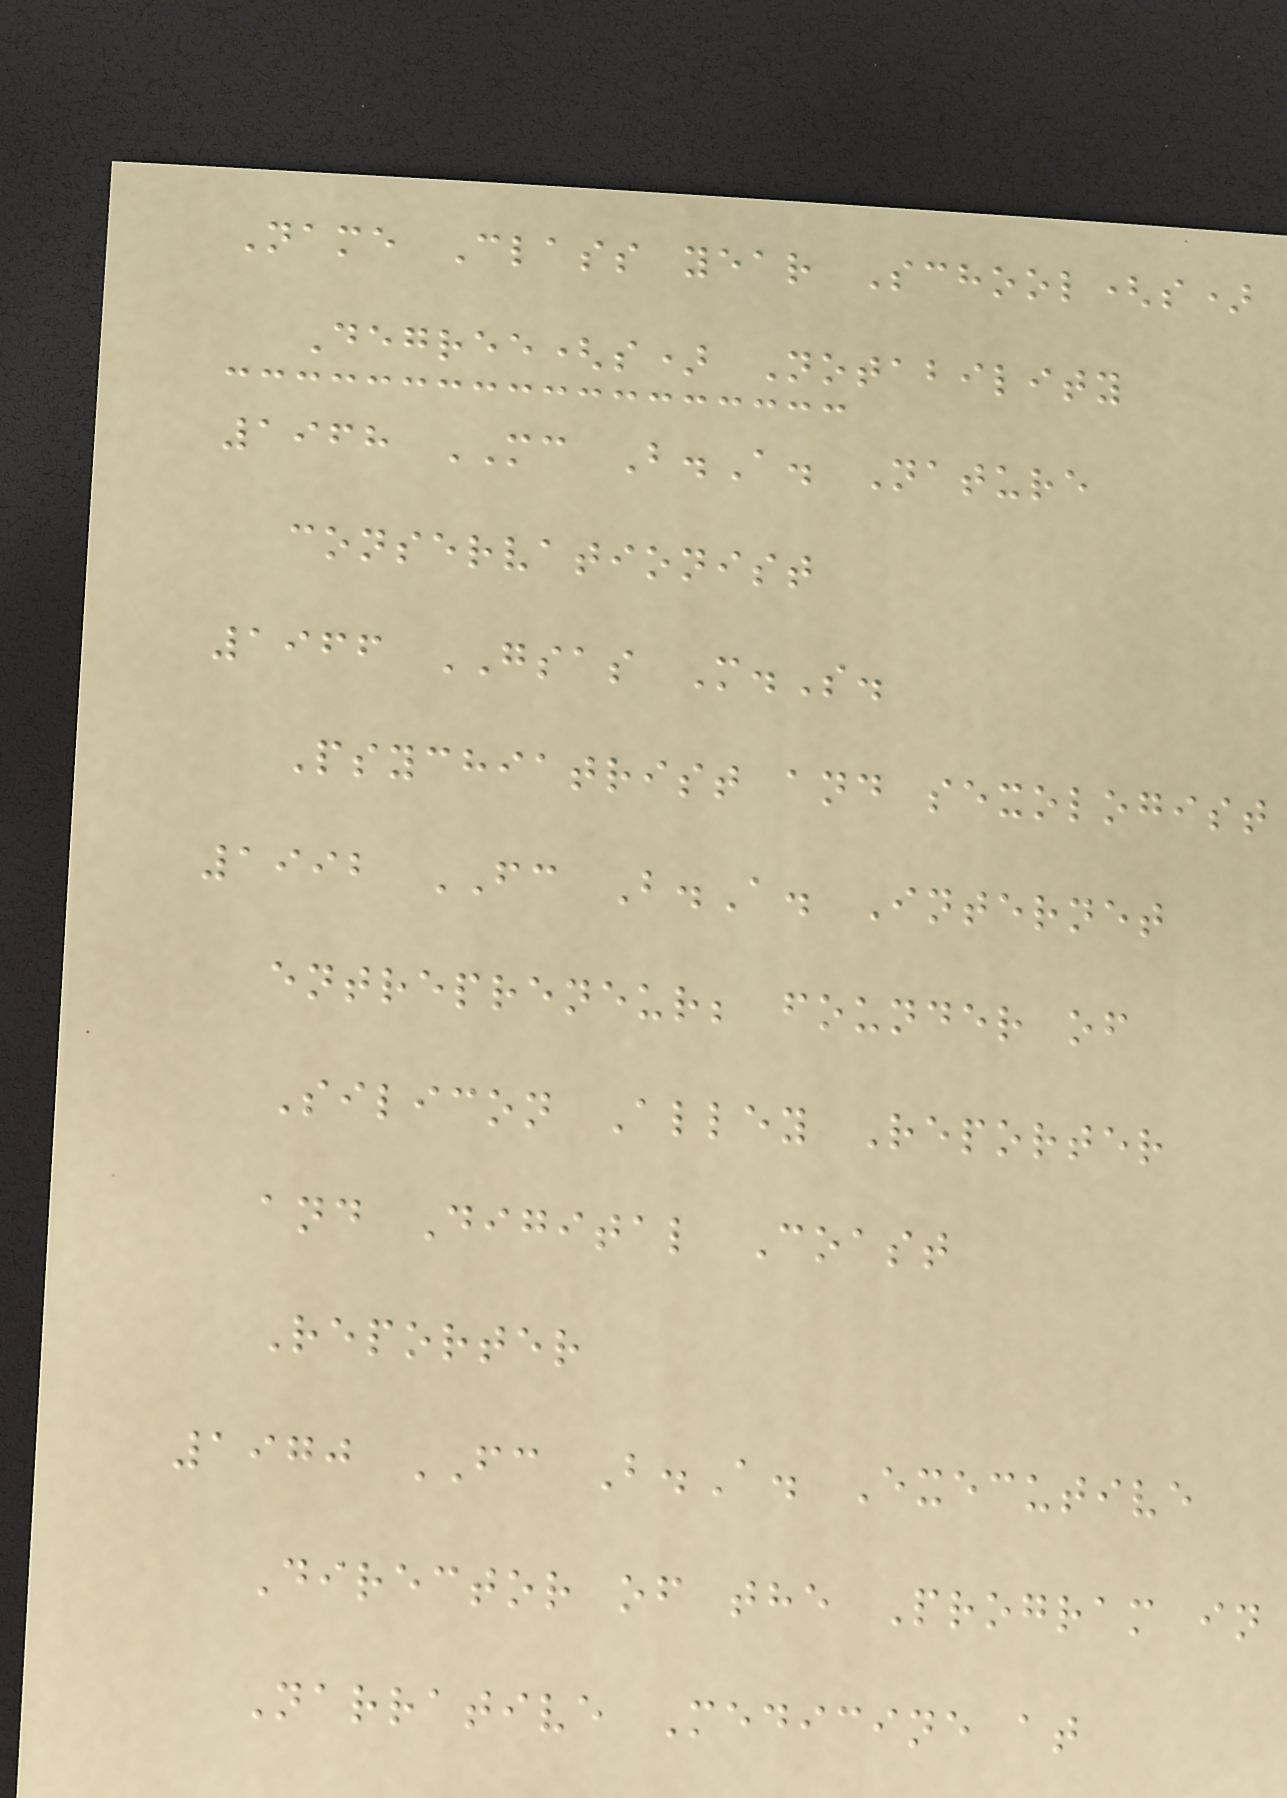Name Class year School(s)
Degree(s) Notability
1968 MC B.A. Nature
conservationist
1966 GSAS M.S.
Psychiatrist and sexologist
1992 FC B.A. Internet
entrepreneur; founder of
Silicon Alley Reporter
and Digital Coast
Reporter
1970 FC B.A. Executive
Director of the Program in
Narrative Medicine at
